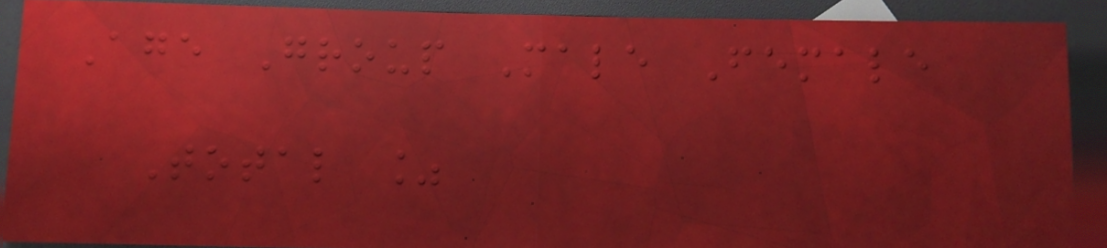Age Group Male Female
Total %
